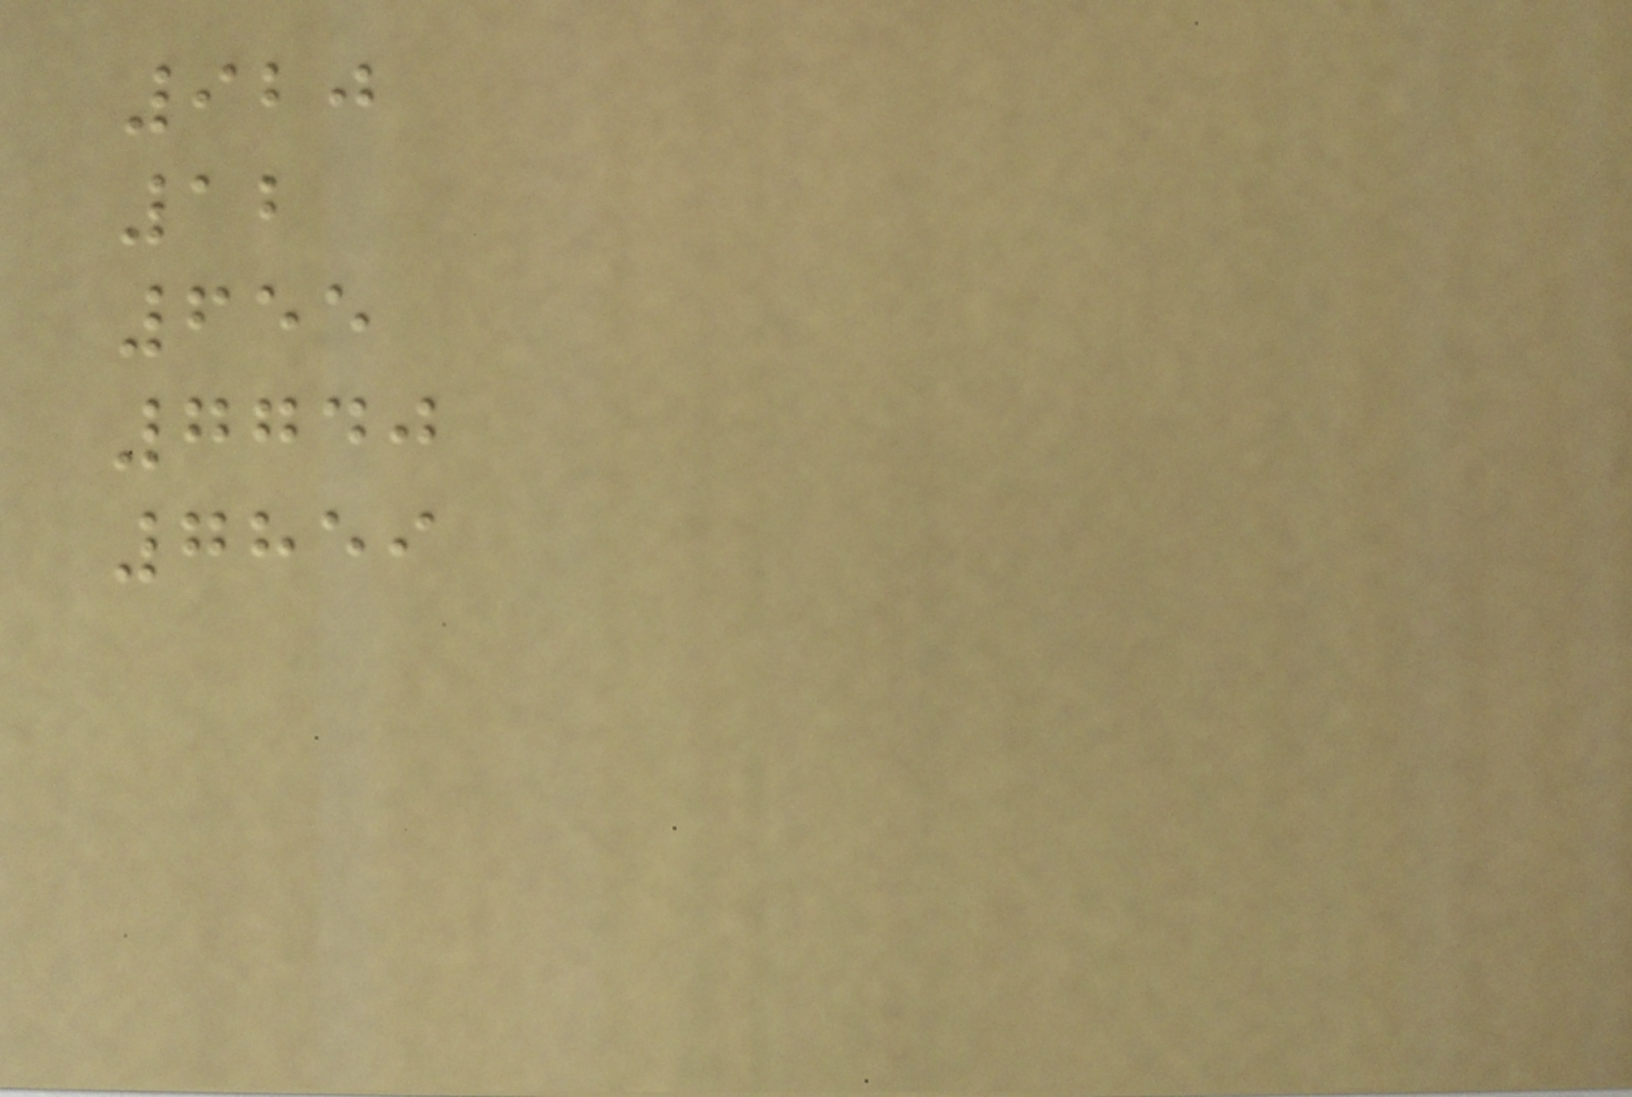920
12
655
7740
7859
